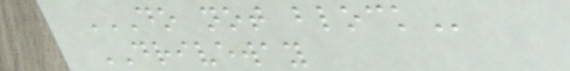DO NOT BLOCK
DRIVEWAY
